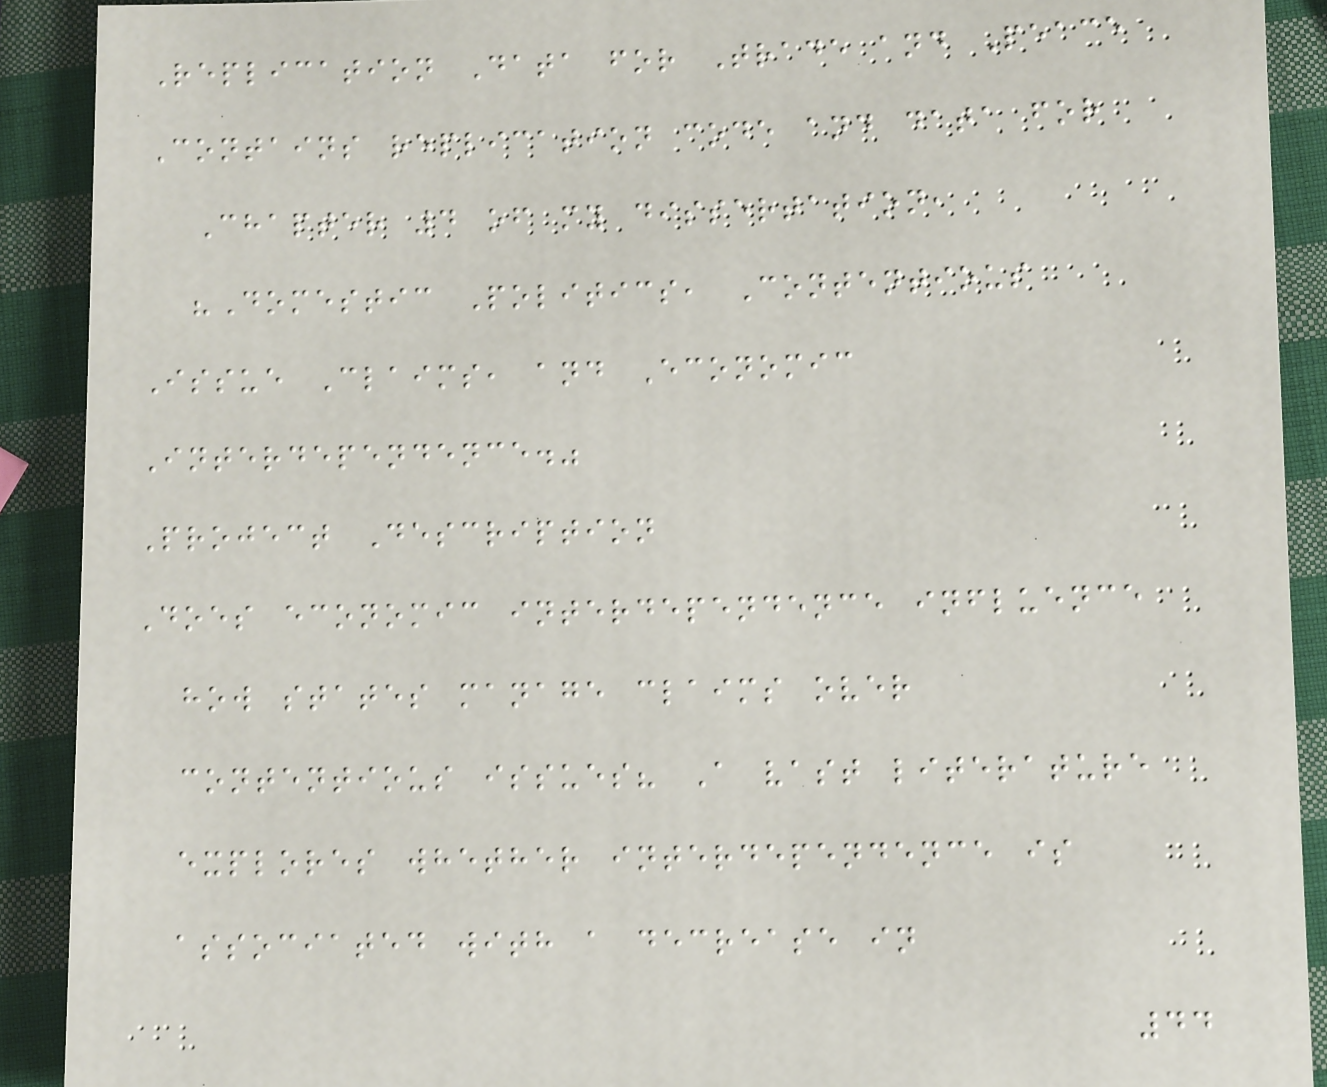Replication Data for Trade and Peace
Contains replication code and data for
Chapter 4 of my dissertation,
"Domestic Politics, Contentious
Issue Claims, and Economic
Interdependence."
Project Description
Does economic interdependence influence
how states manage claims over
contentious issues? A vast literature
explores whether interdependence is
associated with a decrease in
44
